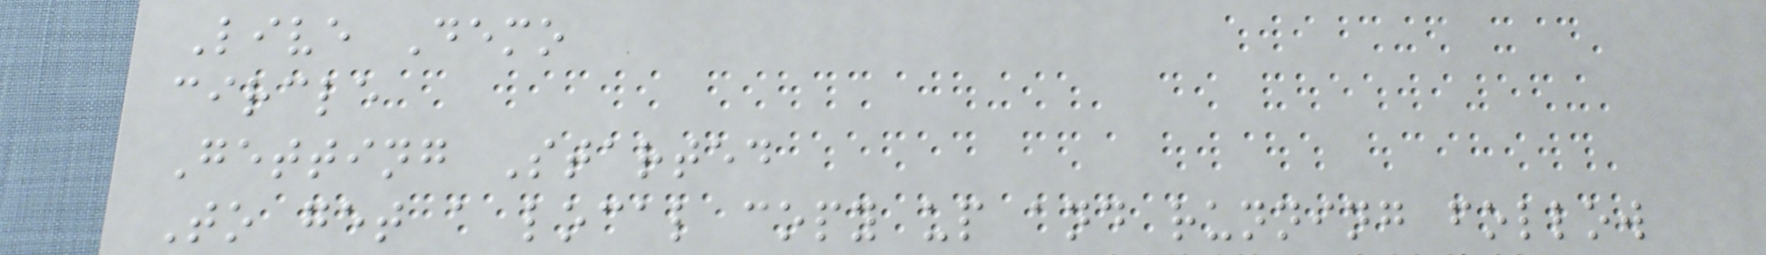Live Demo
circle
Getting Started
To get a local copy up and running follow
